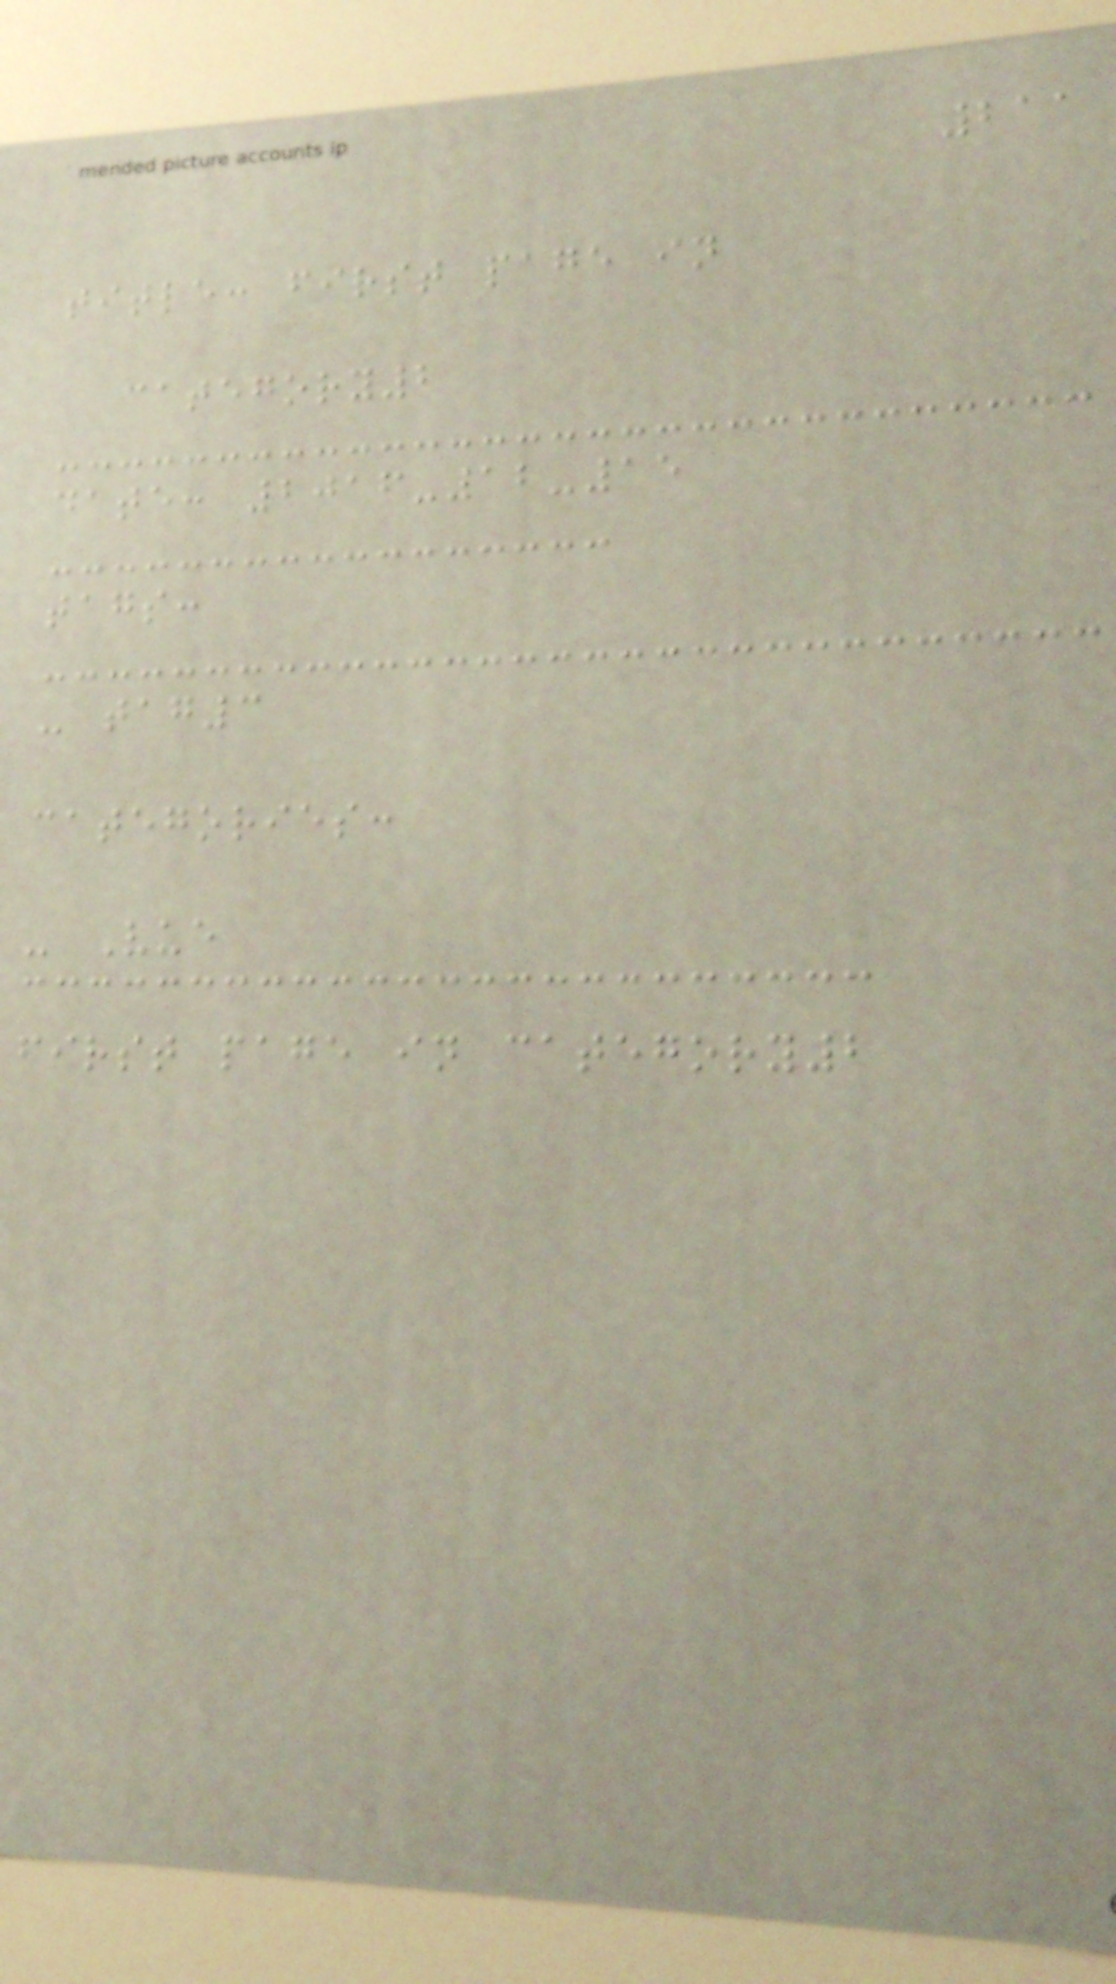211
title: first page in
category2
date: 2016-12-15
tags:
- tag3
categories:
- Vue
first page in category2
